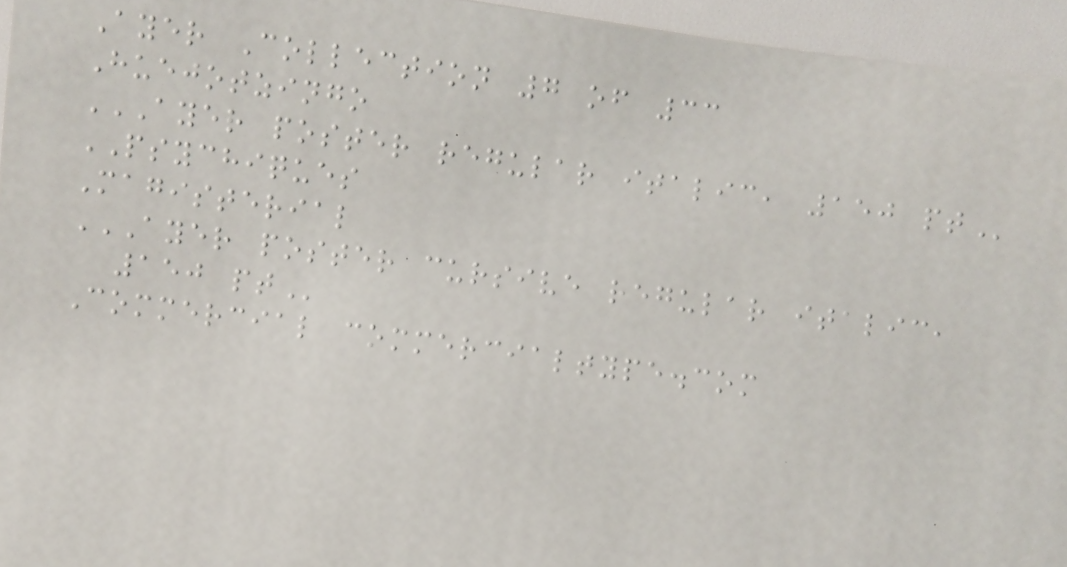Ayer Collection 7 of 33
Huejotzingo
AYER POSTER REGULAR ITALIC, 150 PT
PSYCHIQUES
Magisterial
AYER POSTER CURSIVE REGULAR ITALIC,
150 PT
Commercial commercialtype.com
